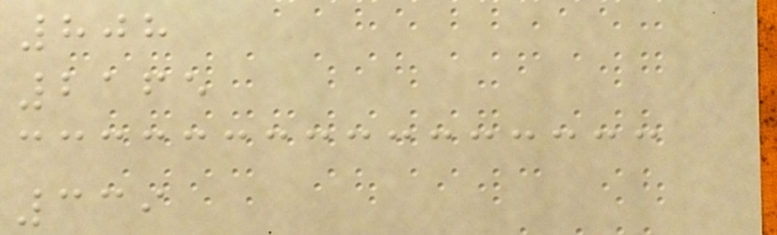808
2165
339
